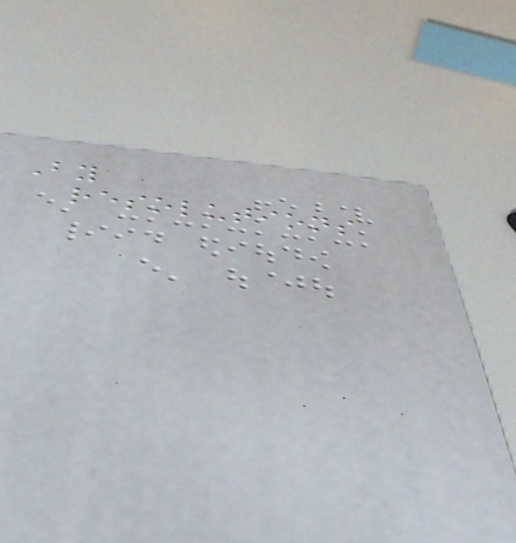By
resolutions
